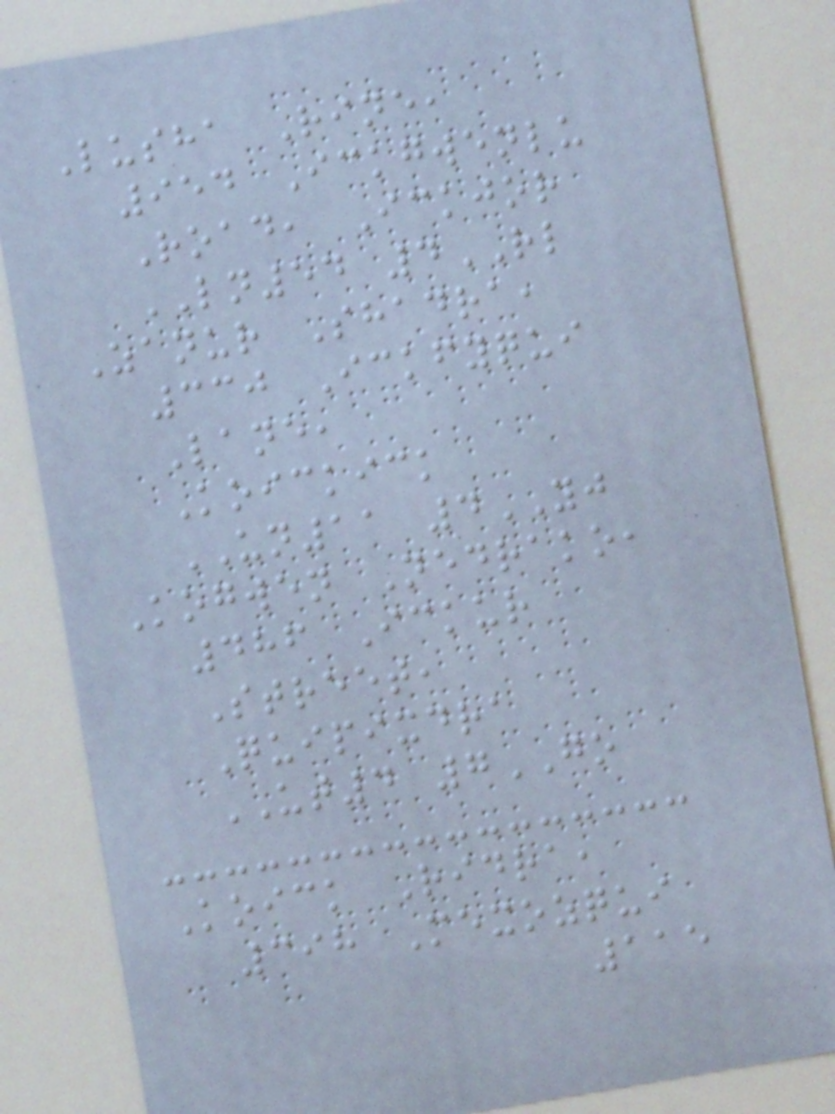Lusha Rine,
954 Ickgwenlu
Road, Ickjor
LN54 4RL
Zanur Shadra,
330 Ickfyqui
Lane,
Koickick
UN11 4YJ
Kogwen Nedrako,
486 Ickur
Street,
Quipixdra
UT4 7GO
Koick Ridra,
398 Mexozqui
115
